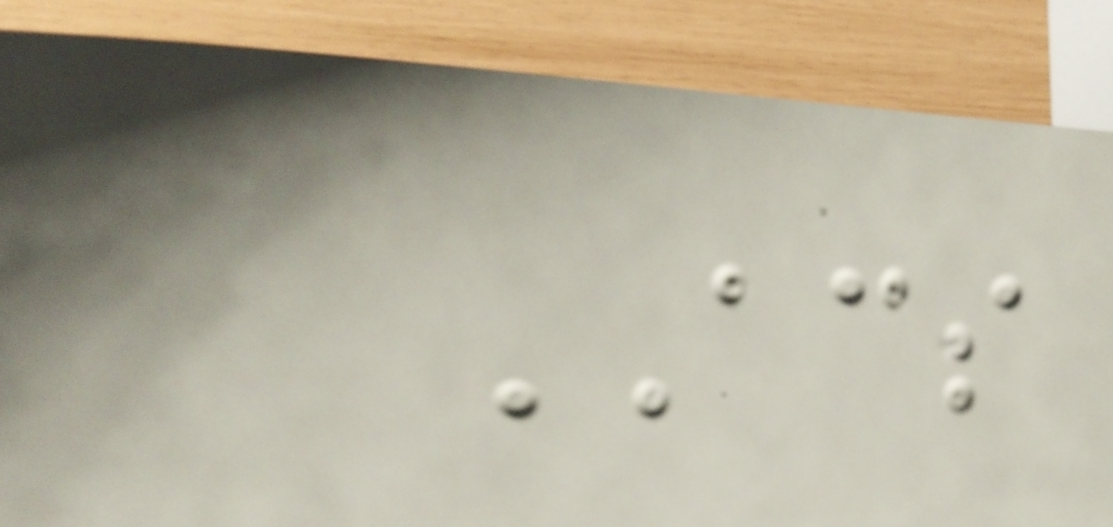ACS
